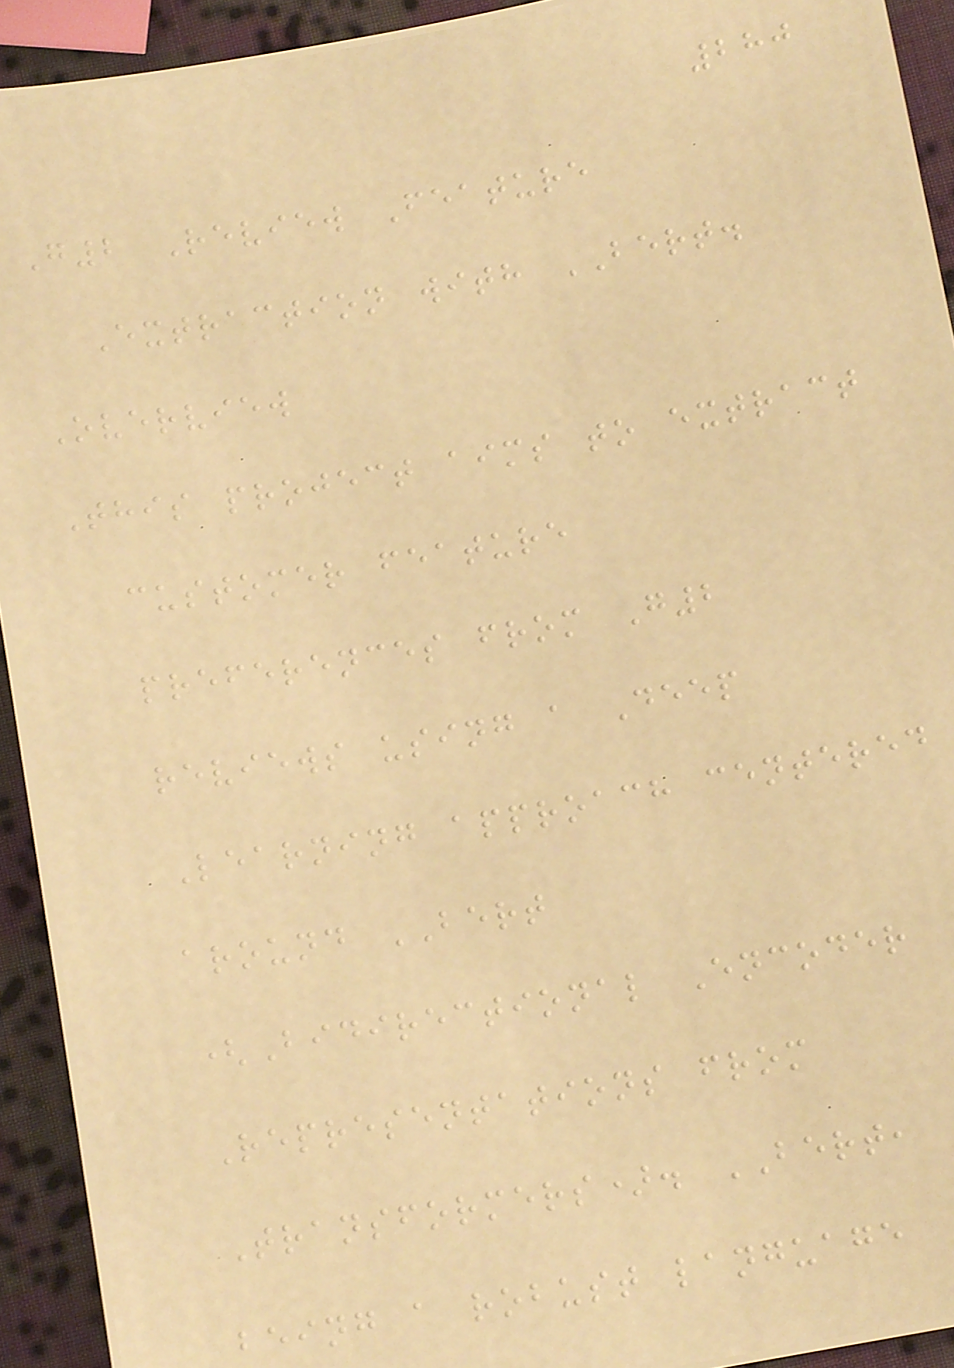280
G2 Review Feature
Extraction with BERT.
Overview
This project aims to extract
customer feature
preferences from G2
reviews using a Deep
Learning approach centered
around BERT
(Bidirectional Encoder
Representations from
Transformers). BERT,
being a robust language
